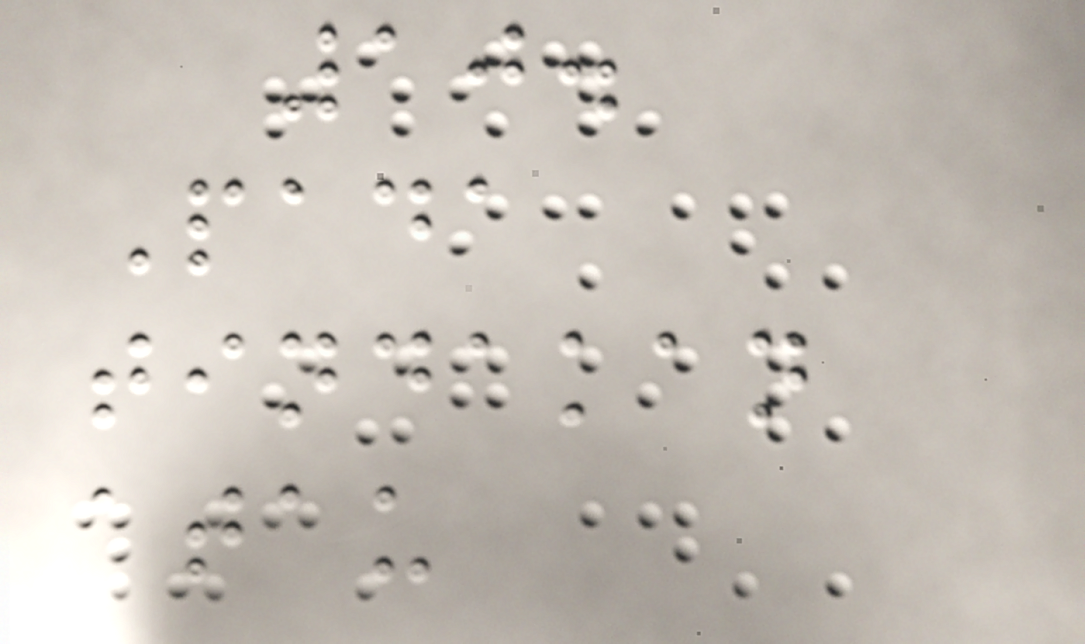10.
Pada
tindakan
atau
